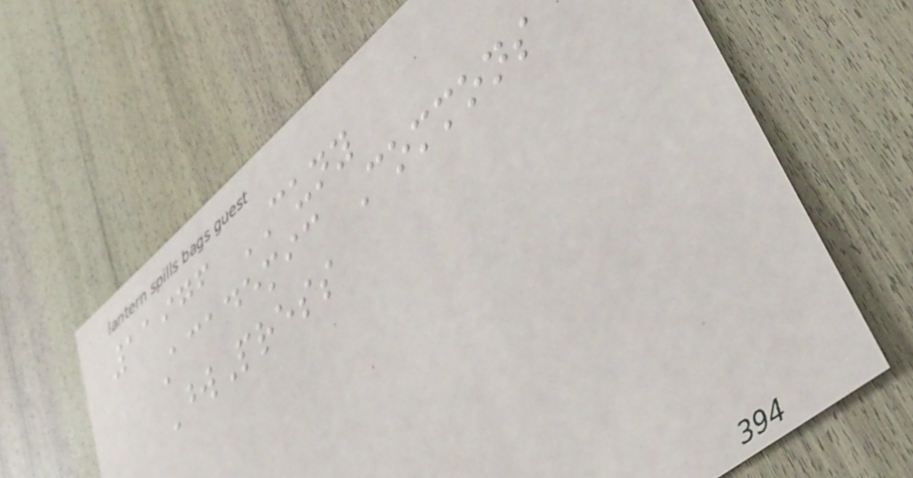11976 CUNY
Academic Commons
WordPress
